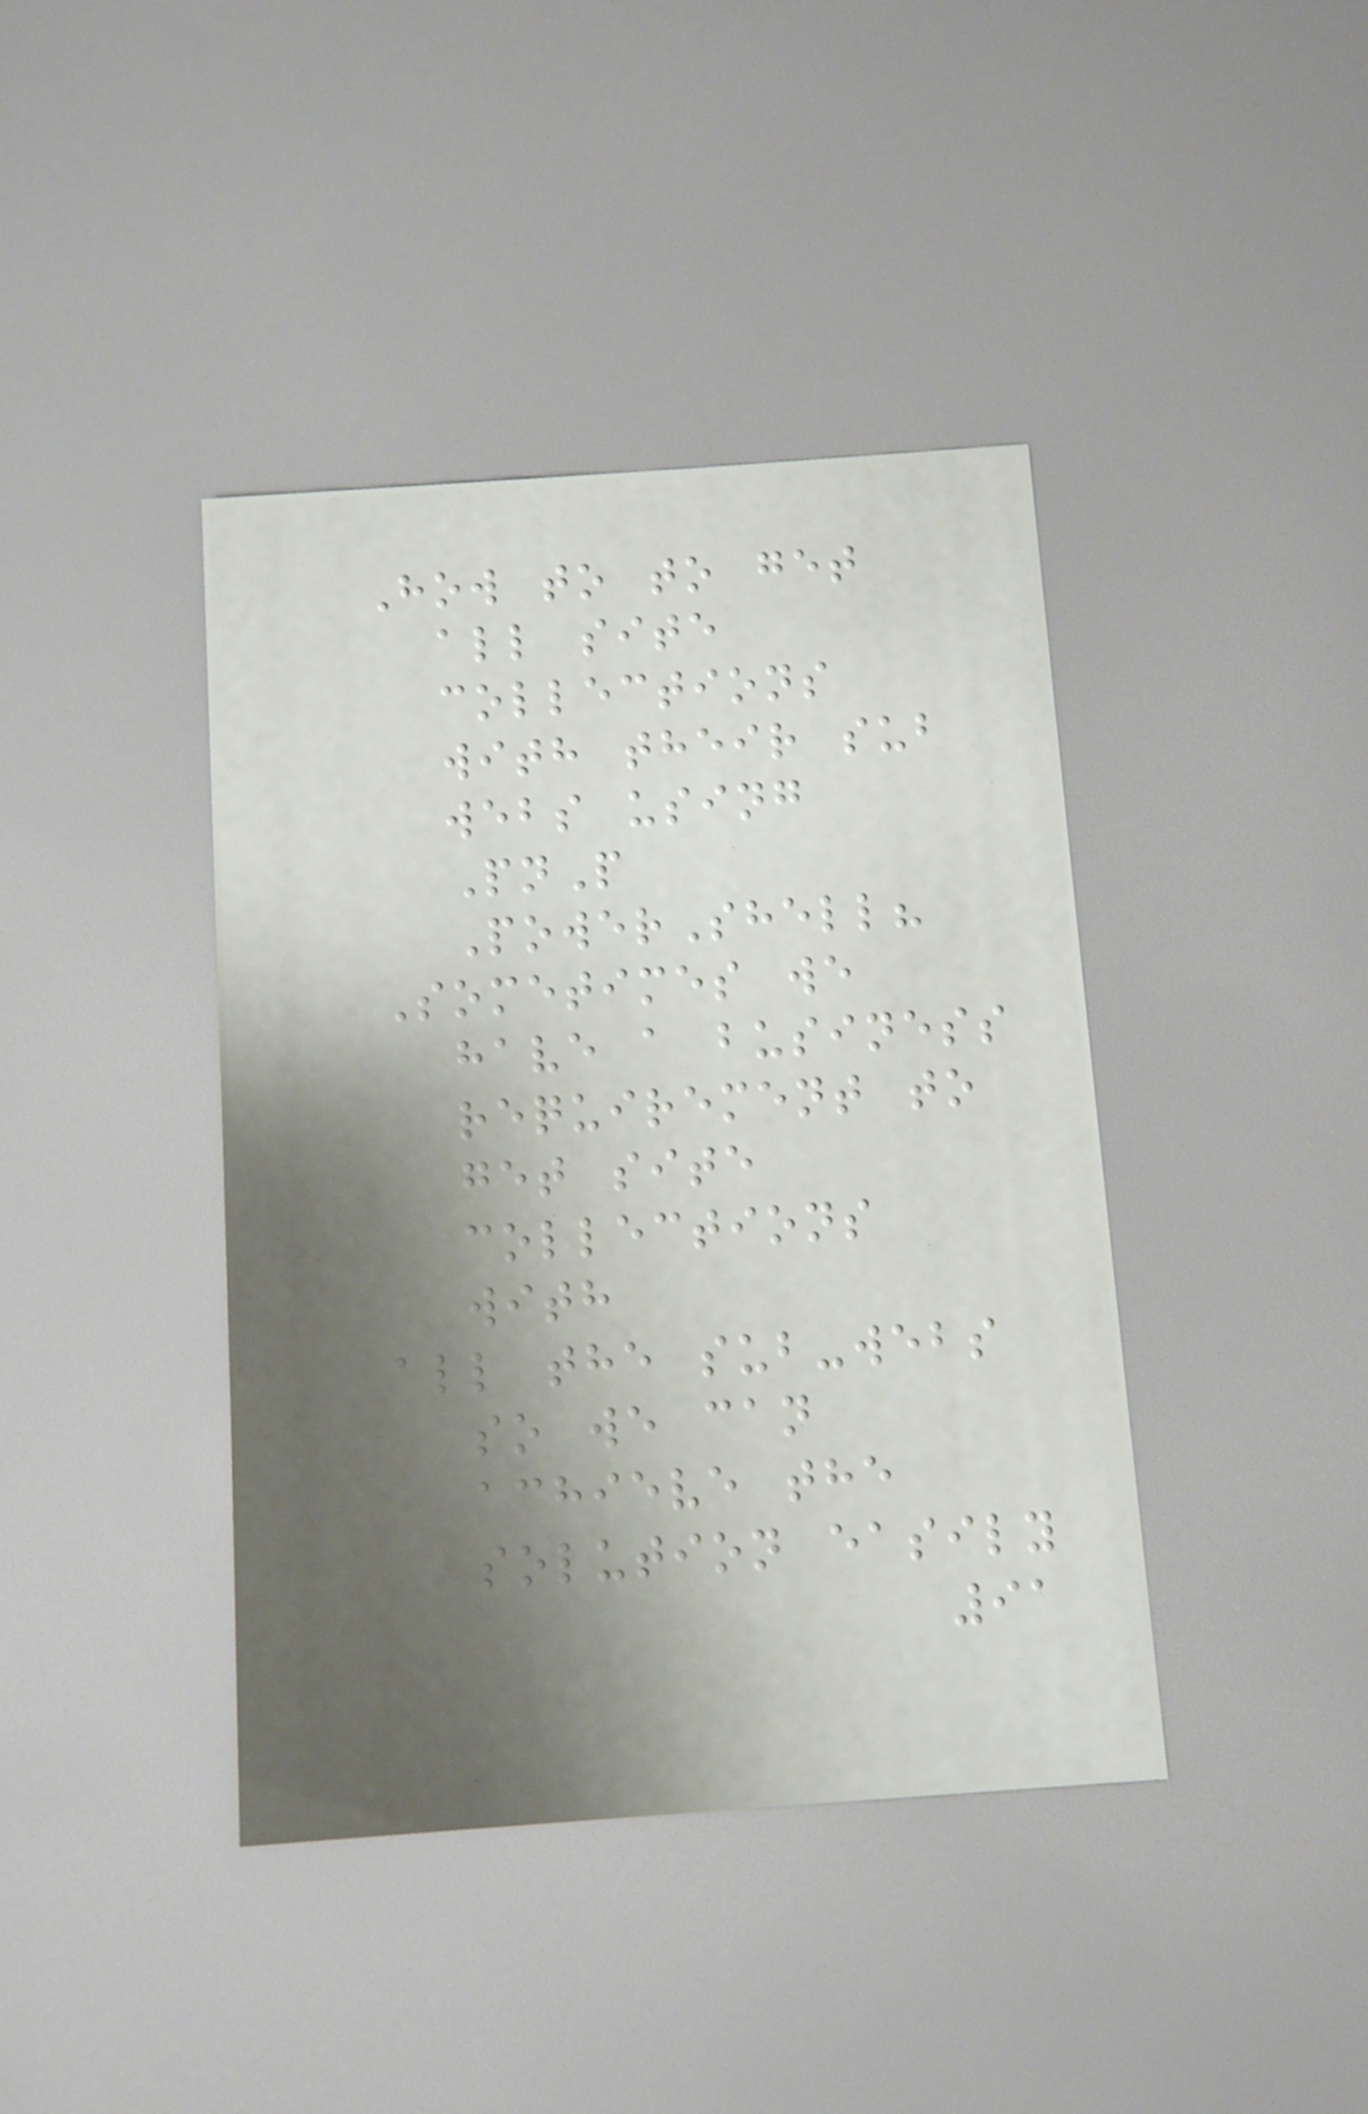How to to get
all site
collections
with their sub
webs using
PnP
PowerShell?
Sometimes we
have a business
requirement to
get site
collections
with
all the sub-webs
so we can
achieve the
solution easily
91
